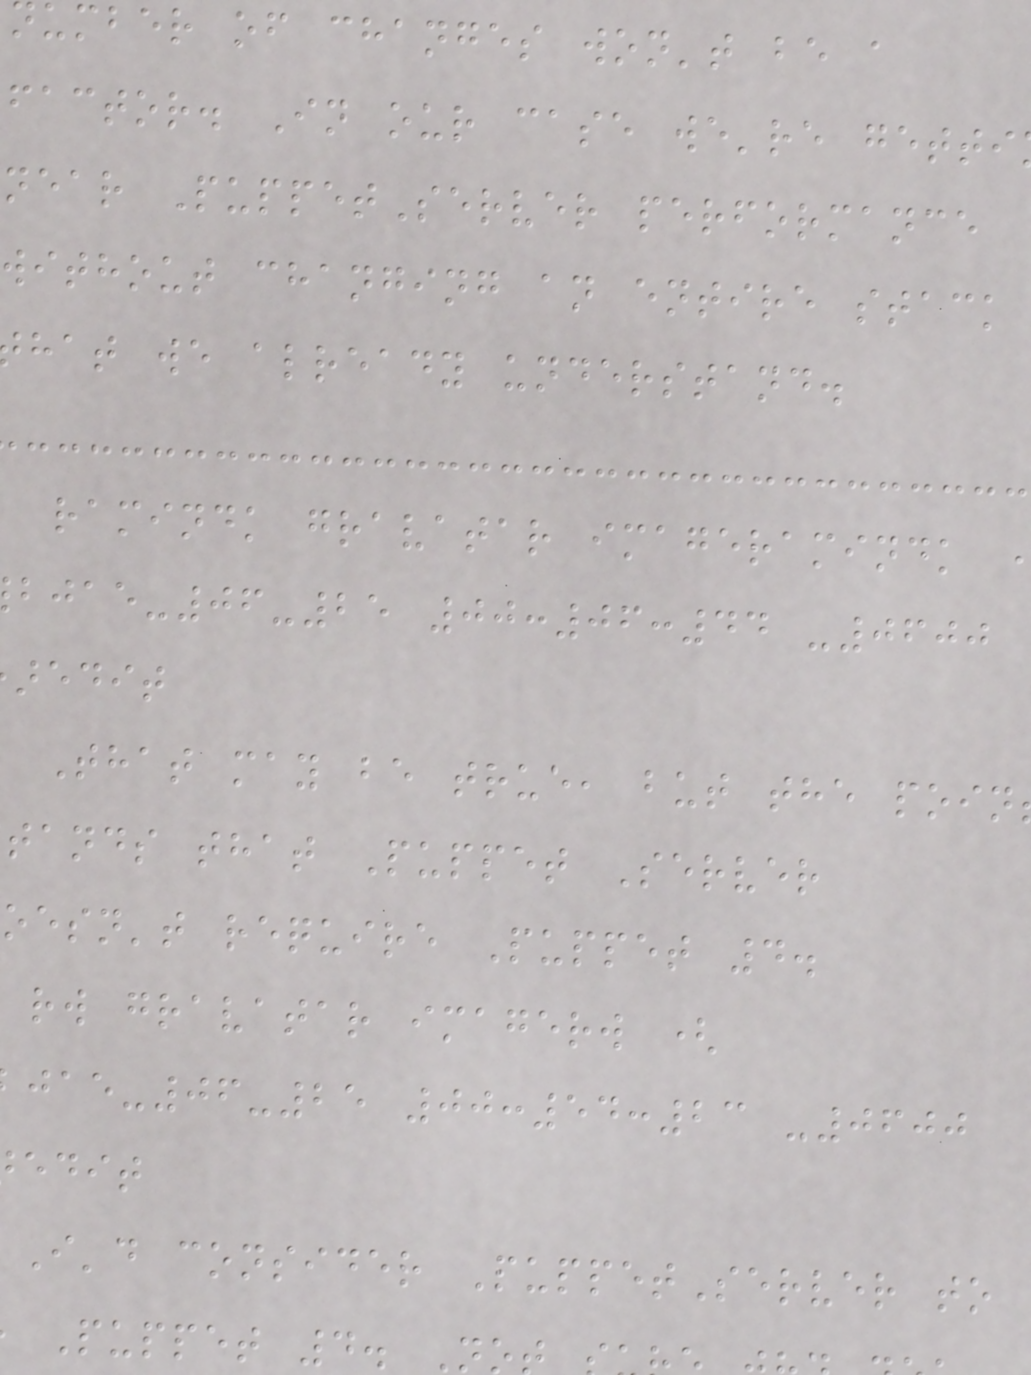umber of changes won't be a
factor. In our case we're getti
near PuppetServer performance
without changing an entire stack
hat we already understand.
ramindk gravatar imageramindk
-06-25 00:06:44 -0600
edit
That may be true, but the poin
tands that Puppet Server
oesn't require Puppet 4.
rw gravatar imagerw (
-06-25 00:54:23 -0600
edit
I'd consider PuppetServer to
Puppet 4. N
